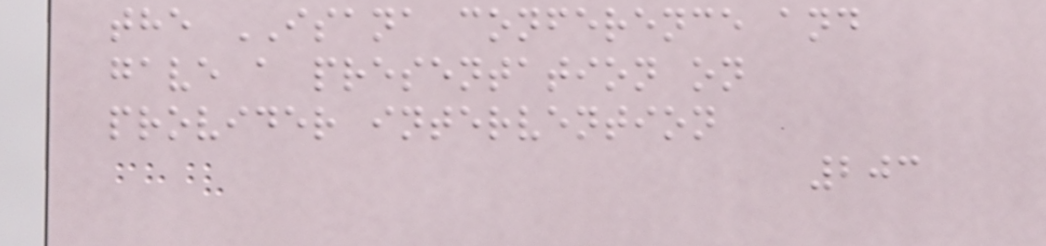the ISANA conference and
gave a presentation on
provider intervention
203
